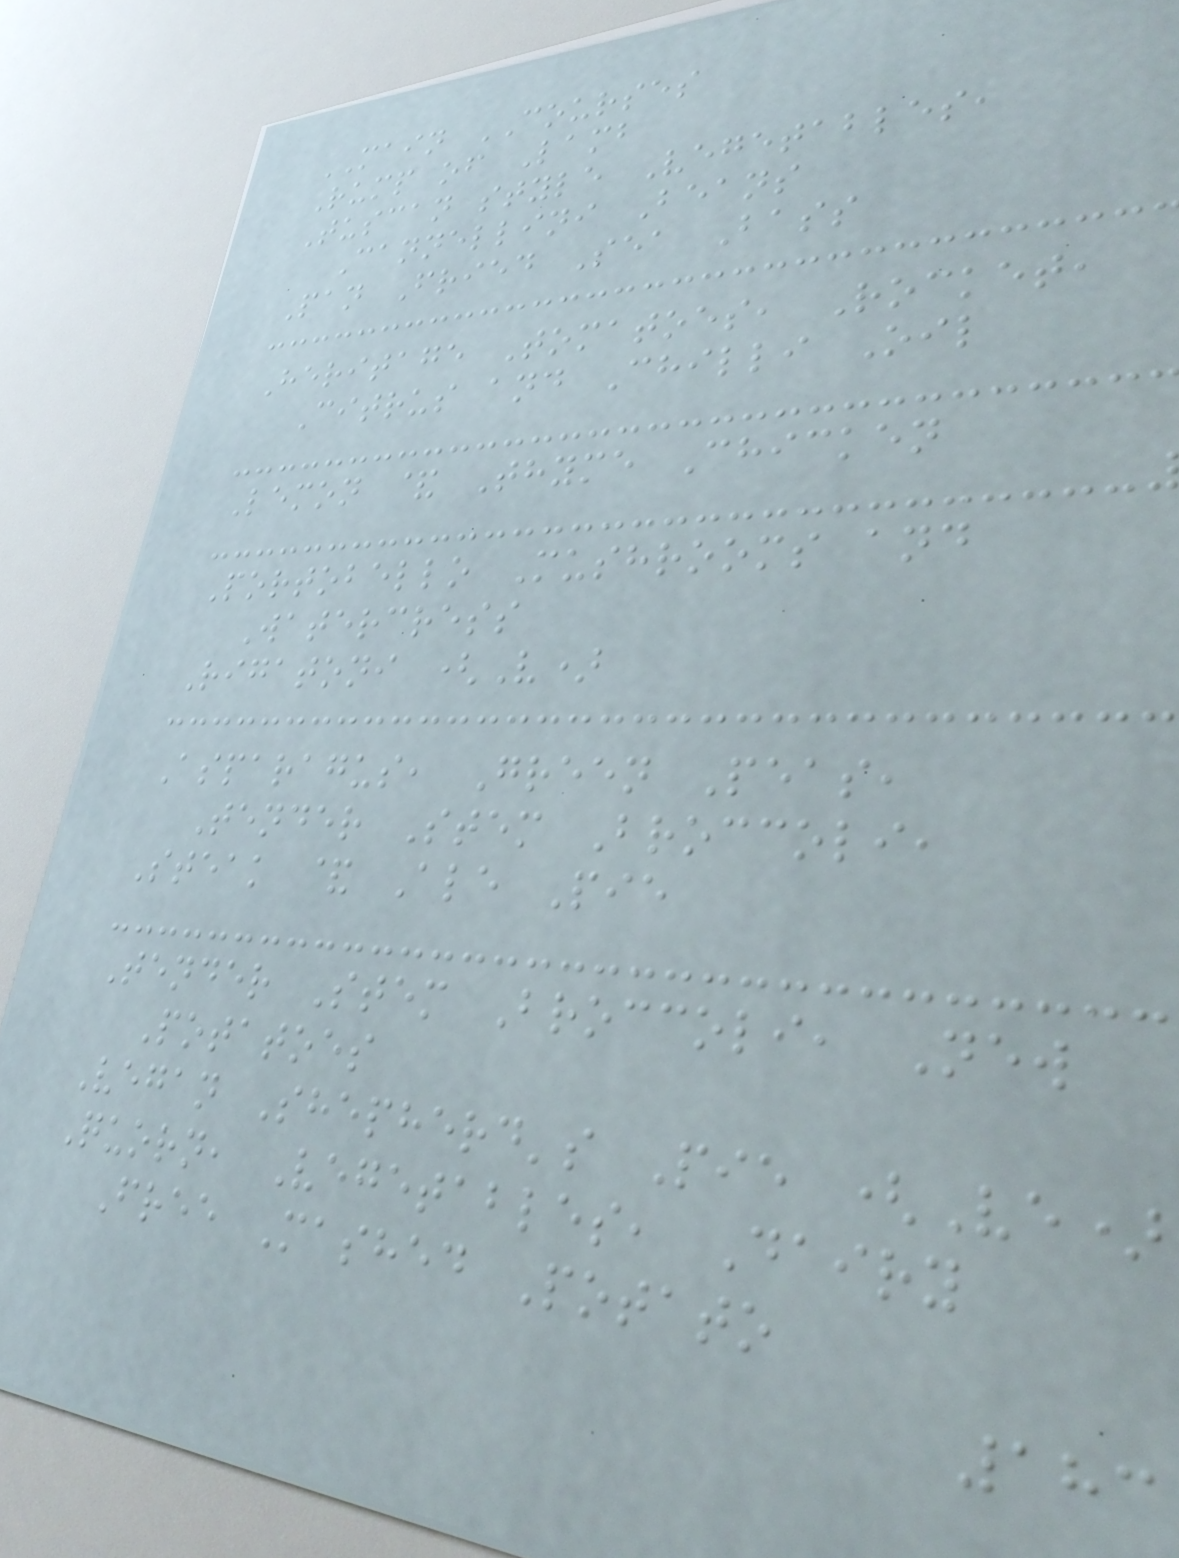MAIN COURSES
Rump of Lamb
Tuscan style Vegetables,
Cannellini Beans
Pan Fried Sea Bass
Heritage Tomatoes, Rocket,
Citrus and Chilli Oil
Lemon & Thyme Chicken
Portobello Mushrooms and
Watercress
Rigatoni (V)
Asparagus, Green Peas,
Tender Stem Broccoli,
Steak & Ale Pie
Tender Stem Broccoli, New
Potatoes
Vegan Shepherd's Pie (Ve)
Quorn, Vegetables, Dairy
Free Mashed Potato
183
